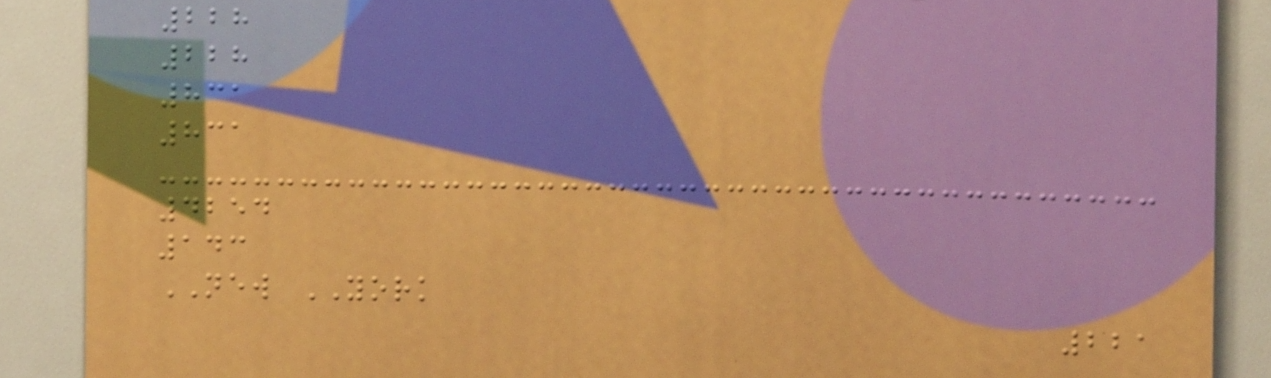228
228
831
831
4254
143
NEW YORK
221
